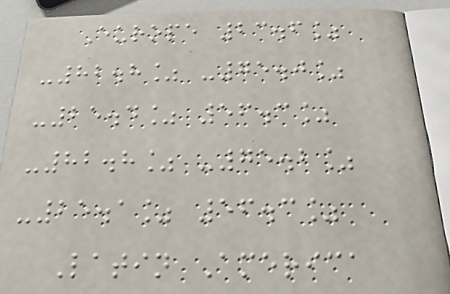Europe 23.6%
-82.8% -75.0%
-25.4% 56.3%
-82.8% -75.2%
-25.1% 56.3%
Latin America
